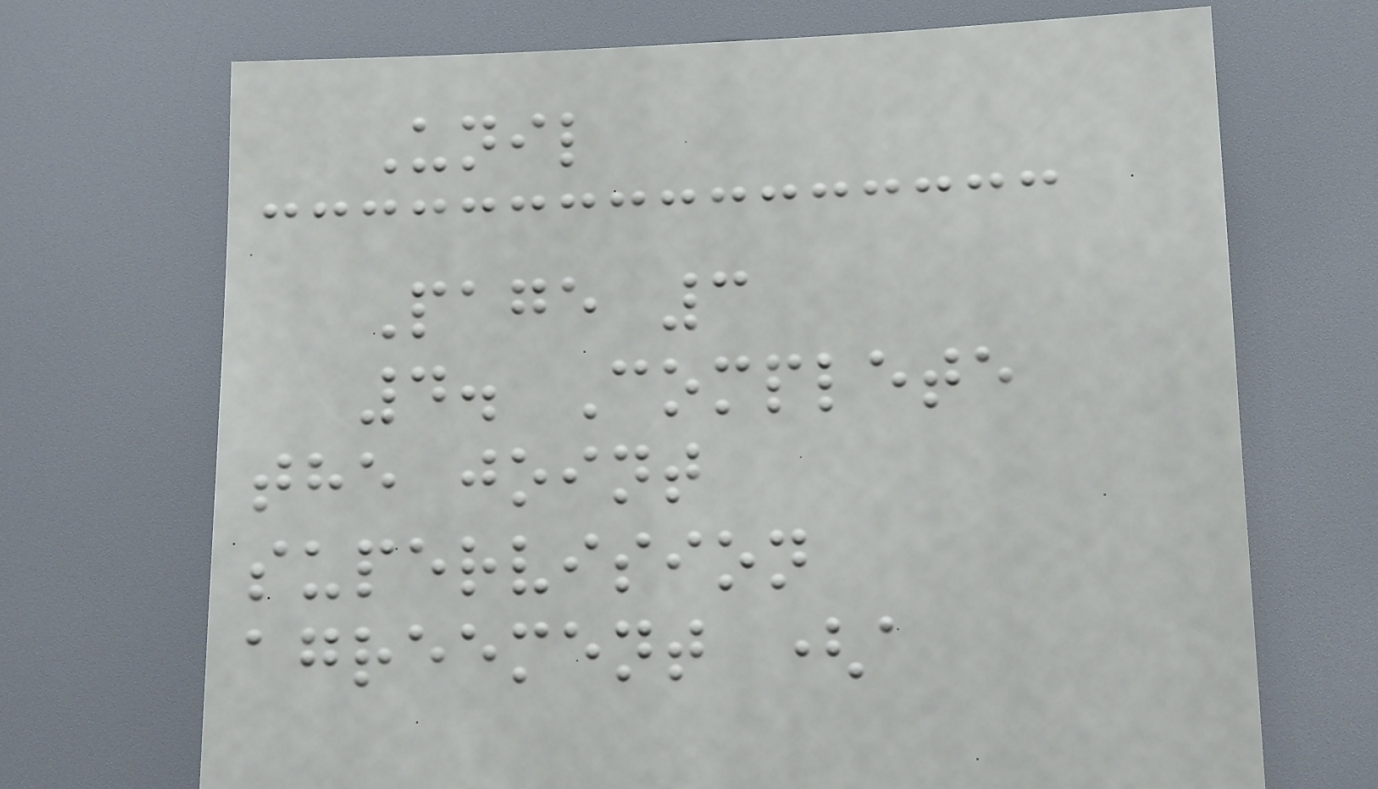Unil
Page 3
4. Complete
the joint
supervision
agreement (a
